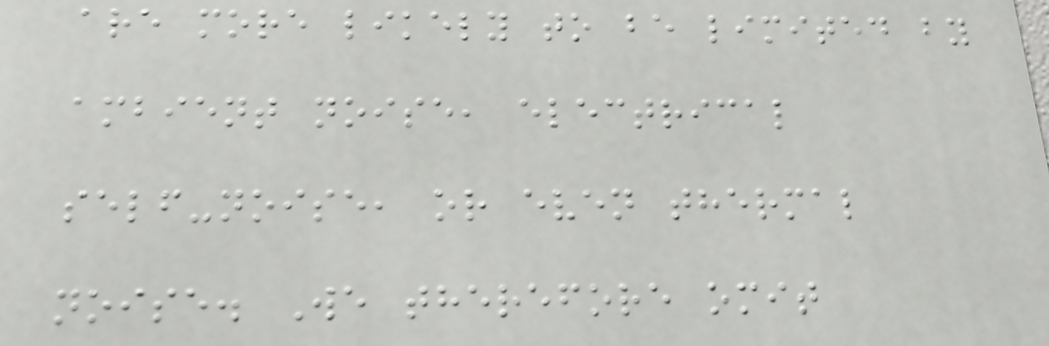are more likely to be limited by
ambient noise, electrical
self-noise, or even thermal
noise. We therefore omit
